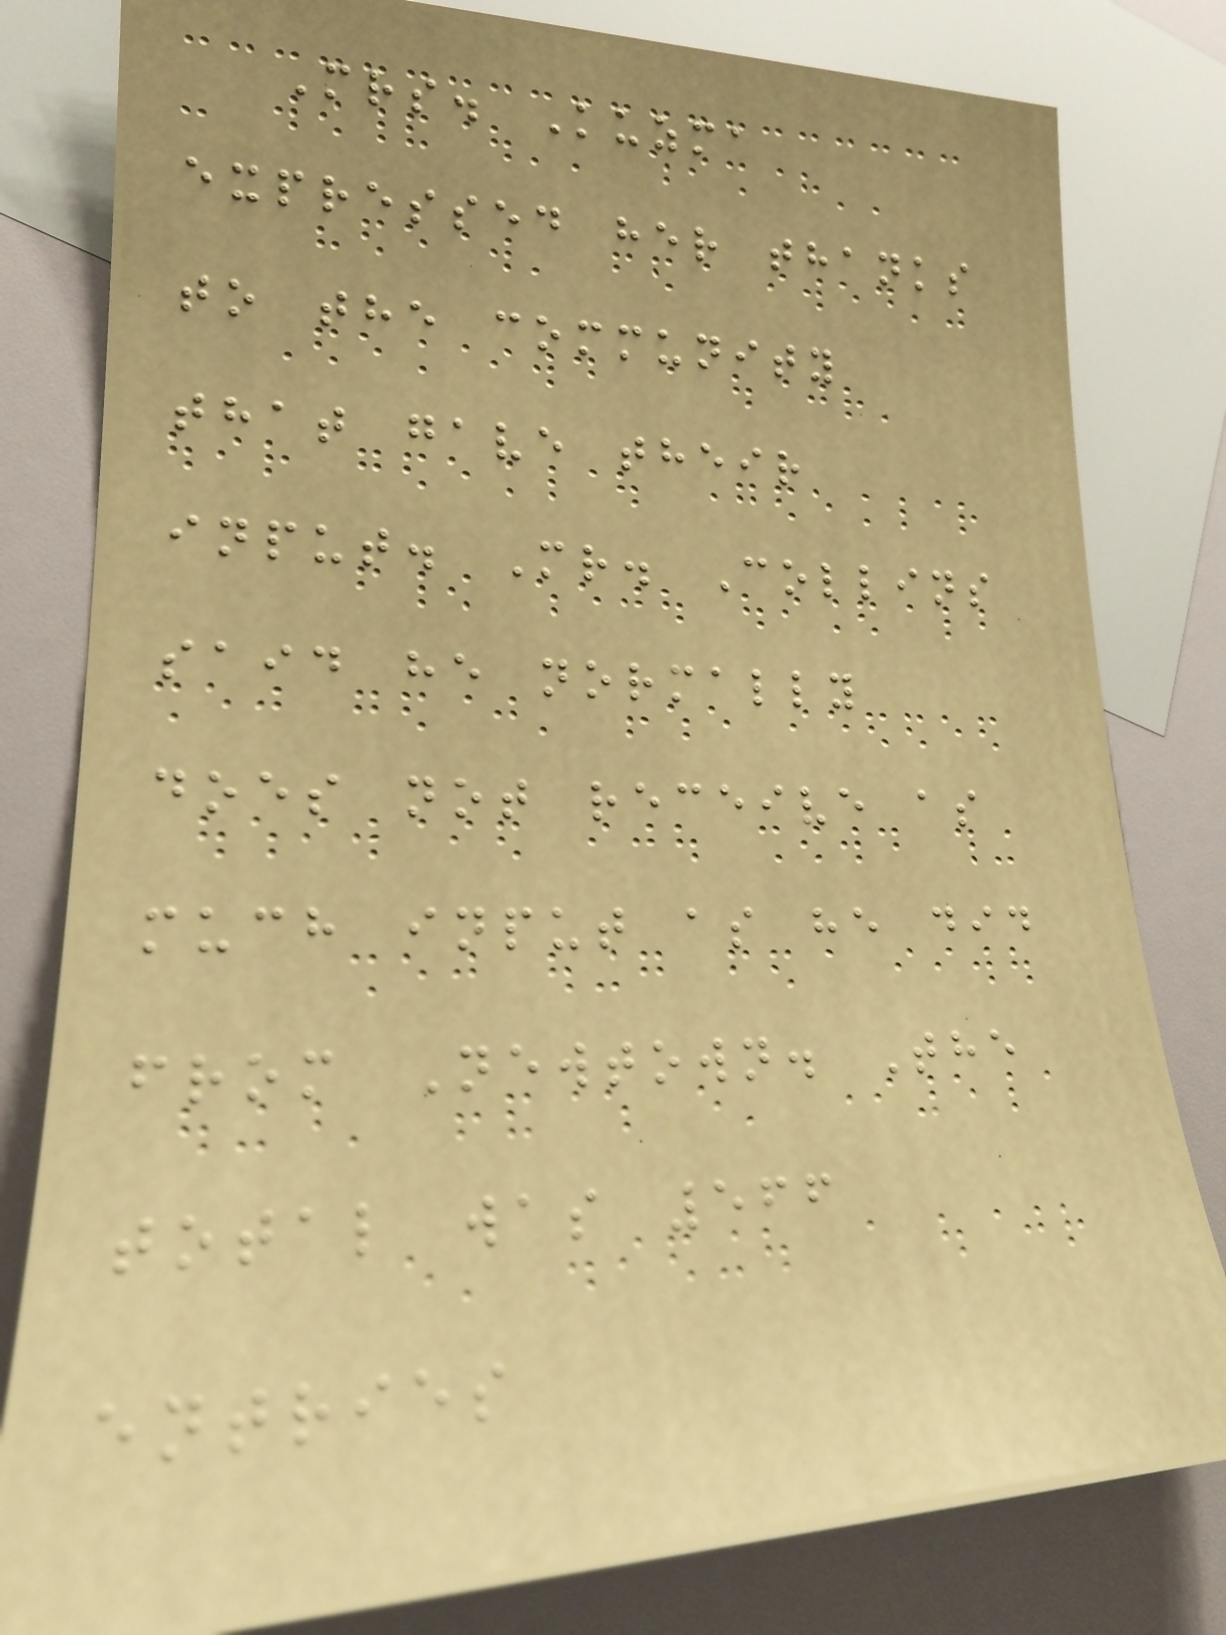Mrs. Kuzma
expressed her thanks
to the community
that gave their
input. Mr. Collins
said he normally
does not receive as
much input as he did
from Newtown. The
total was 566
entries
